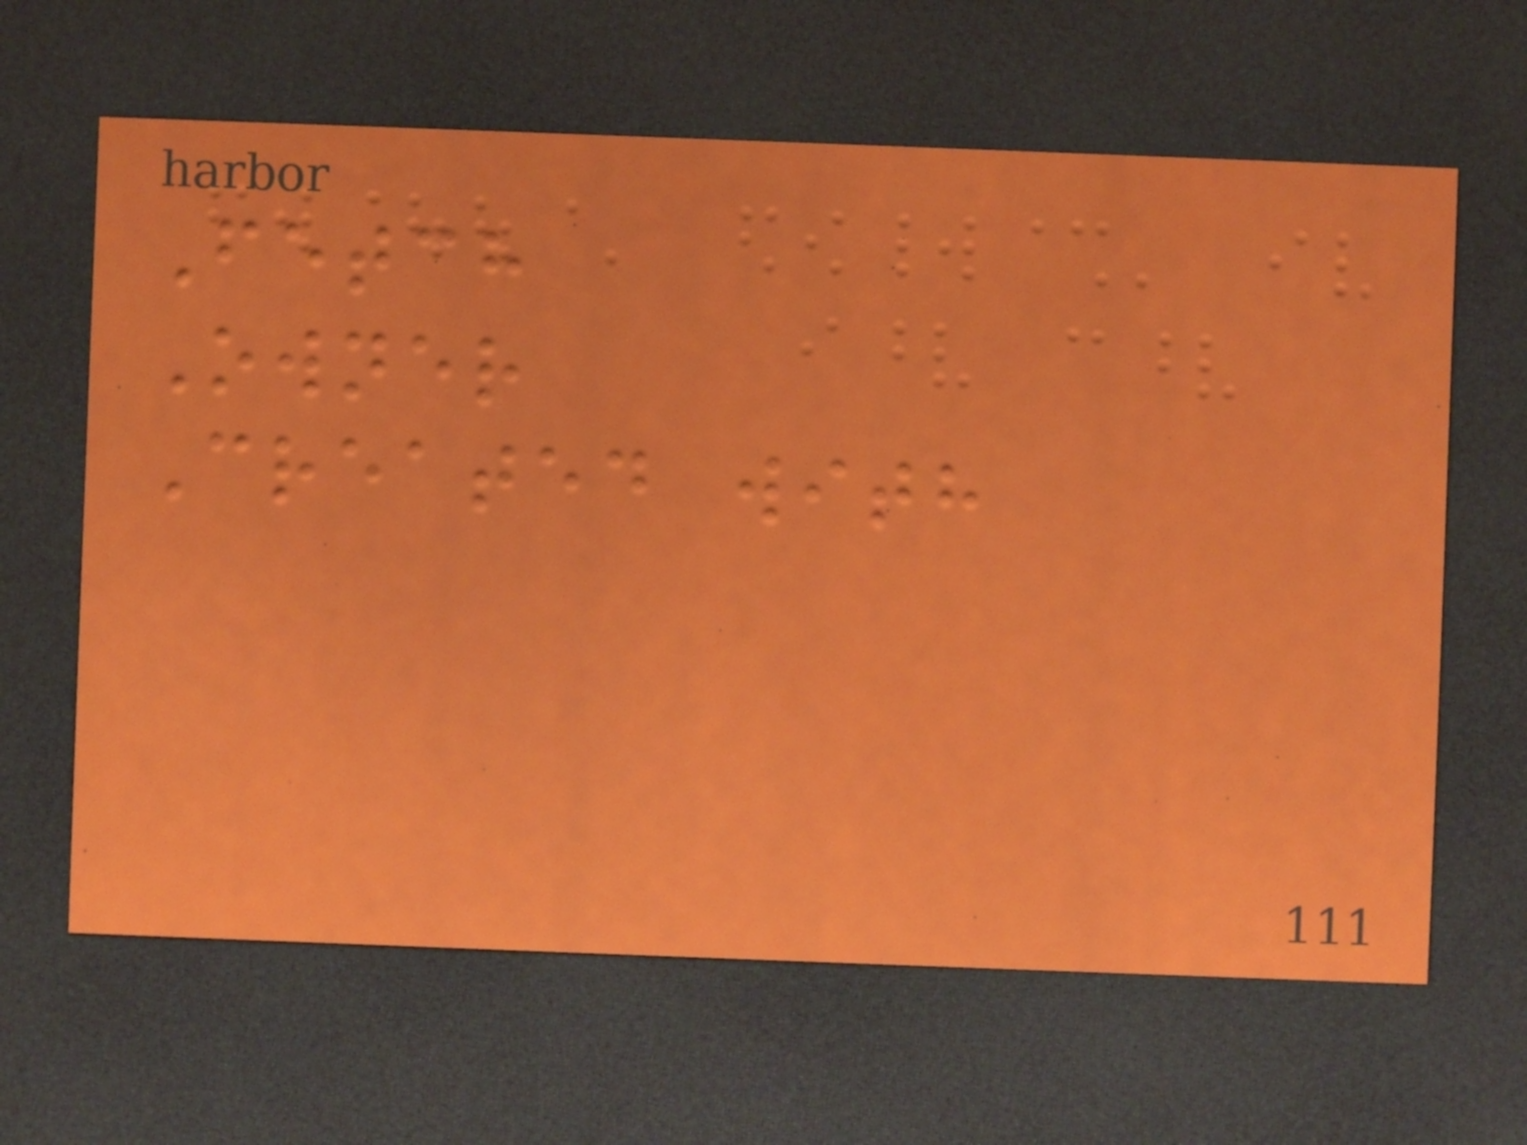Fetch
Owner
Created with
